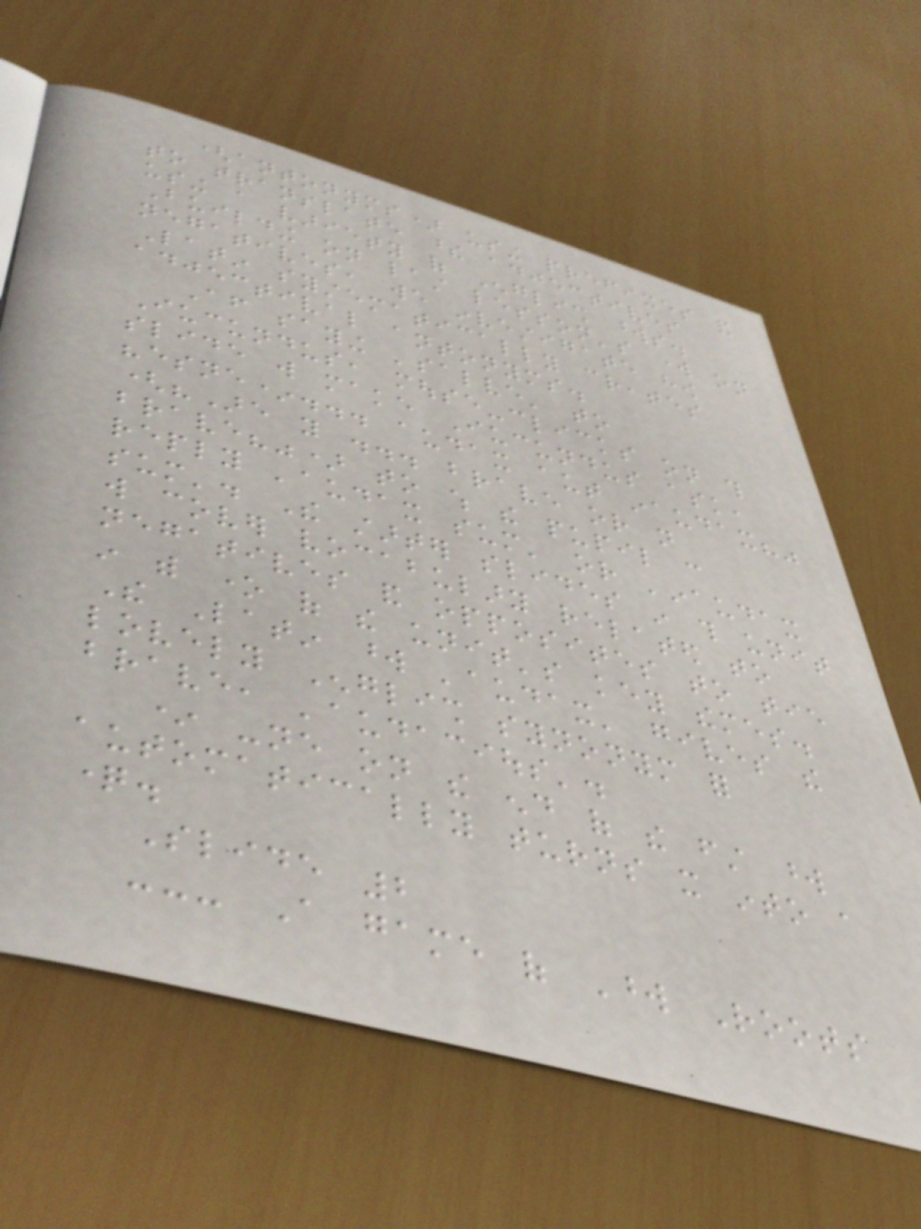(antonyms) using prefixes and
to translate these adjectives
using a variety of English words.
Building on last lesson's work on
negatives, we investigate how
Latin systematically creates
adjectival antonyms.
After saying 'salve' to
Iucundus, mouse-clicks on this
slide will make Iucundus ask,
"esne*... audax aut inaudax?"
("Are you ... brave or not
brave?") to which the pupil can
reply 'audax sum' or 'inaudax
sum'. The starter slides in this unit
will cover vocabulary related to
negatives and opposites to tie
in with one of the unit's key themes.
The Latin word 'audax' gives the
lovely English synonym for
brave, 'audacious'.
* -ne on the end of the first word
automatically turns it into a
question.
Slide 2
--- A game of Word Roots
